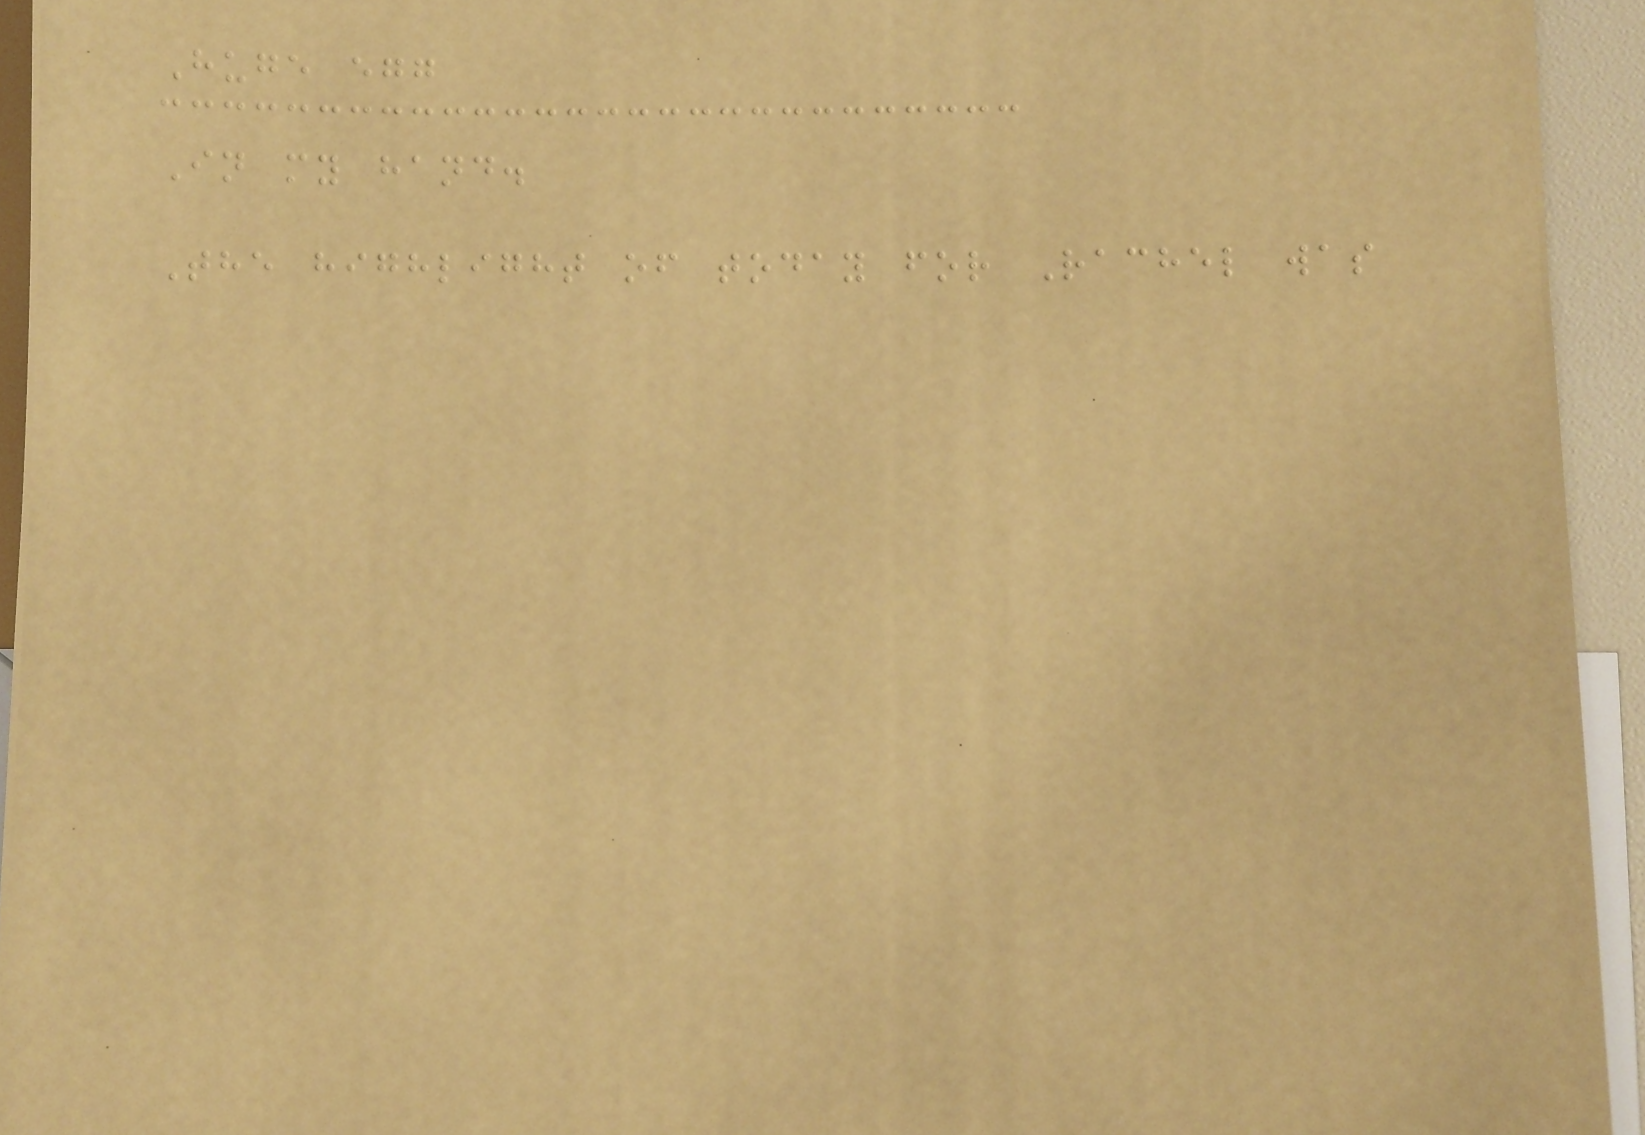Huge egg
In my hand.
The highlight of today for Rachel was
